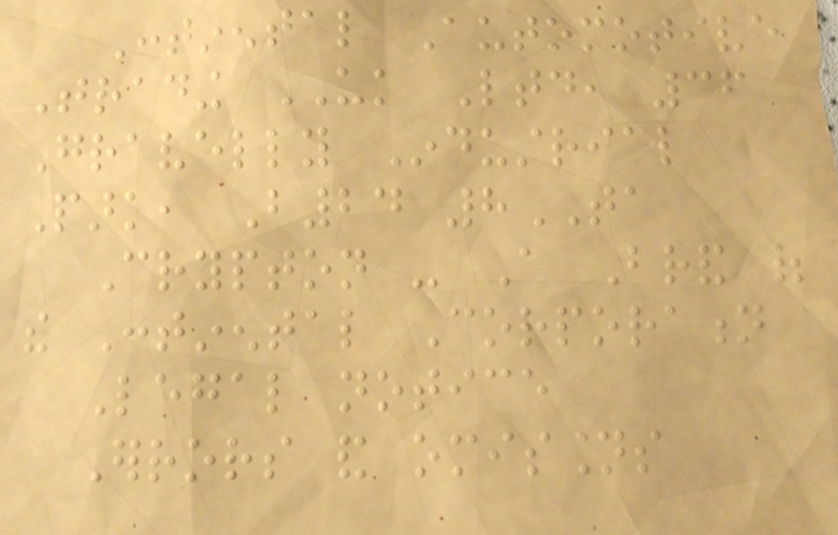Continental Automotive
Trading UK Ltd, 36
Gravelly Industrial
Park, B24 8TA
Crypton - A Brand of
the Continental Corporation
Legal notice
Errors and omissions
